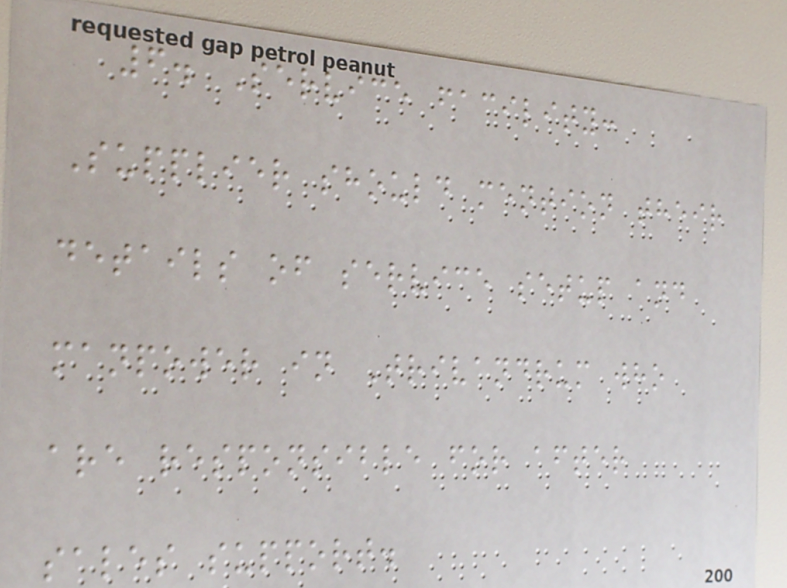6. Service facility:
Supplier should mention their
details of service setup and
manpower in Trivandrum who
are responsible for after
sales support.
